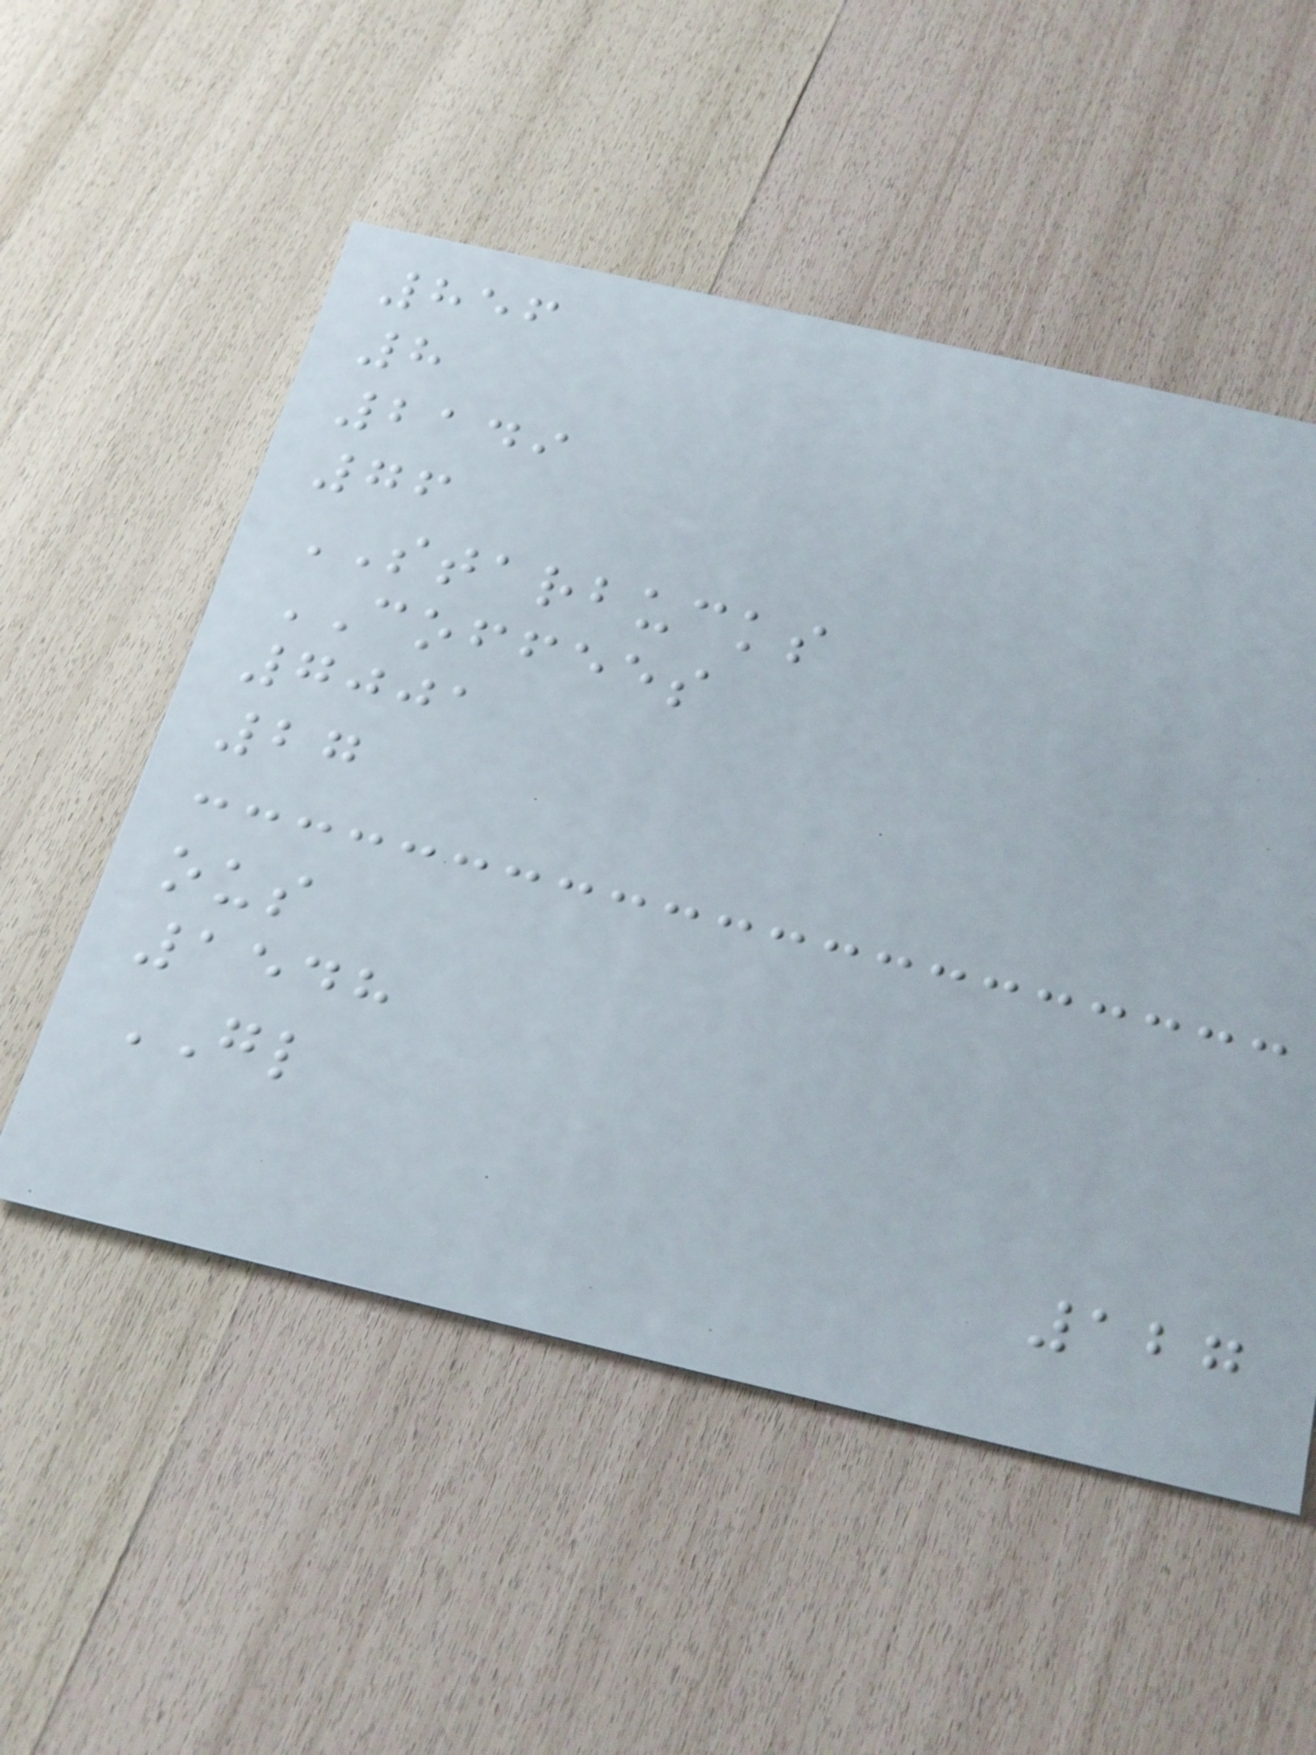856
8
2149
76
STARBUCKS
COFFEES
7001
27
ous
1548
GL
127
